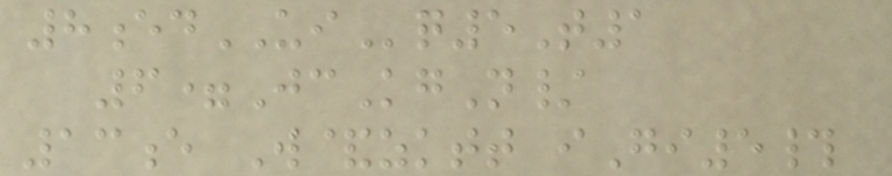8edUIq5T1
6=JcKgN/
13e W&zktt iGi5#
